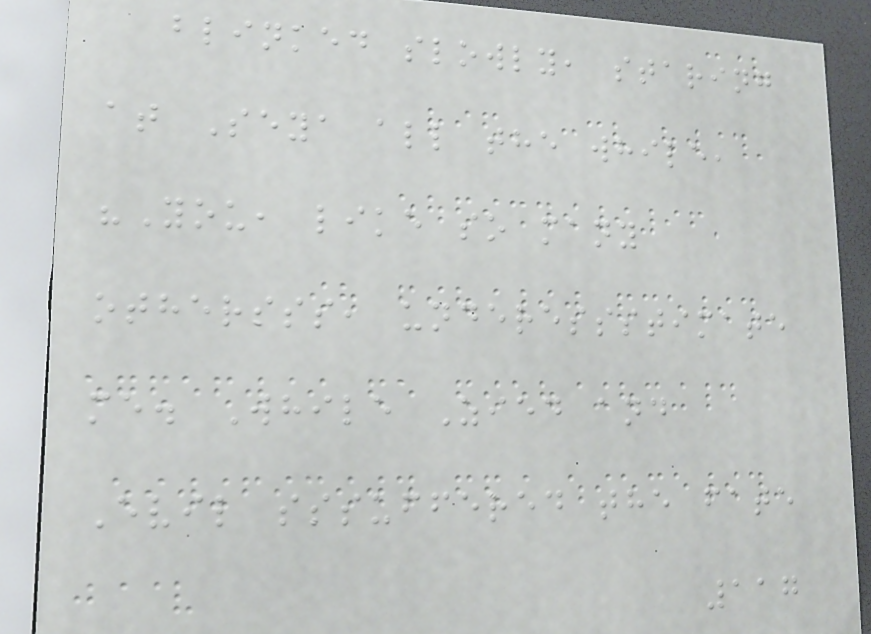blinked slowly, staring
at Seya all the while,
"You, like so many
othersss, underessstimate
me. While Zied and
Evil sssuffered the fate
117
